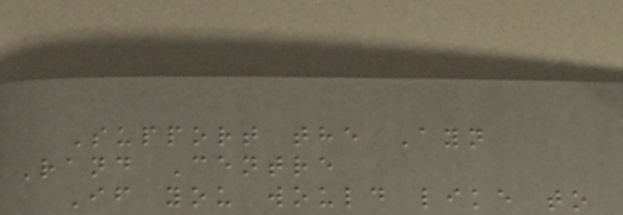Support the Ayn
Rand Centre
If you would like to
